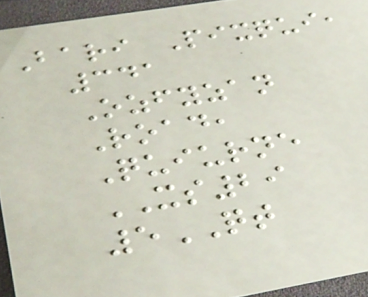Bari Pixqui,
341
Ozfyzan
Road,
Quiurne
XS29
5QT
